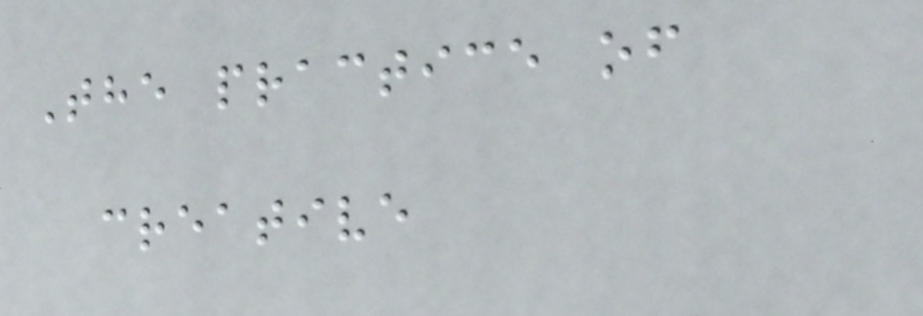The practice of
creative
